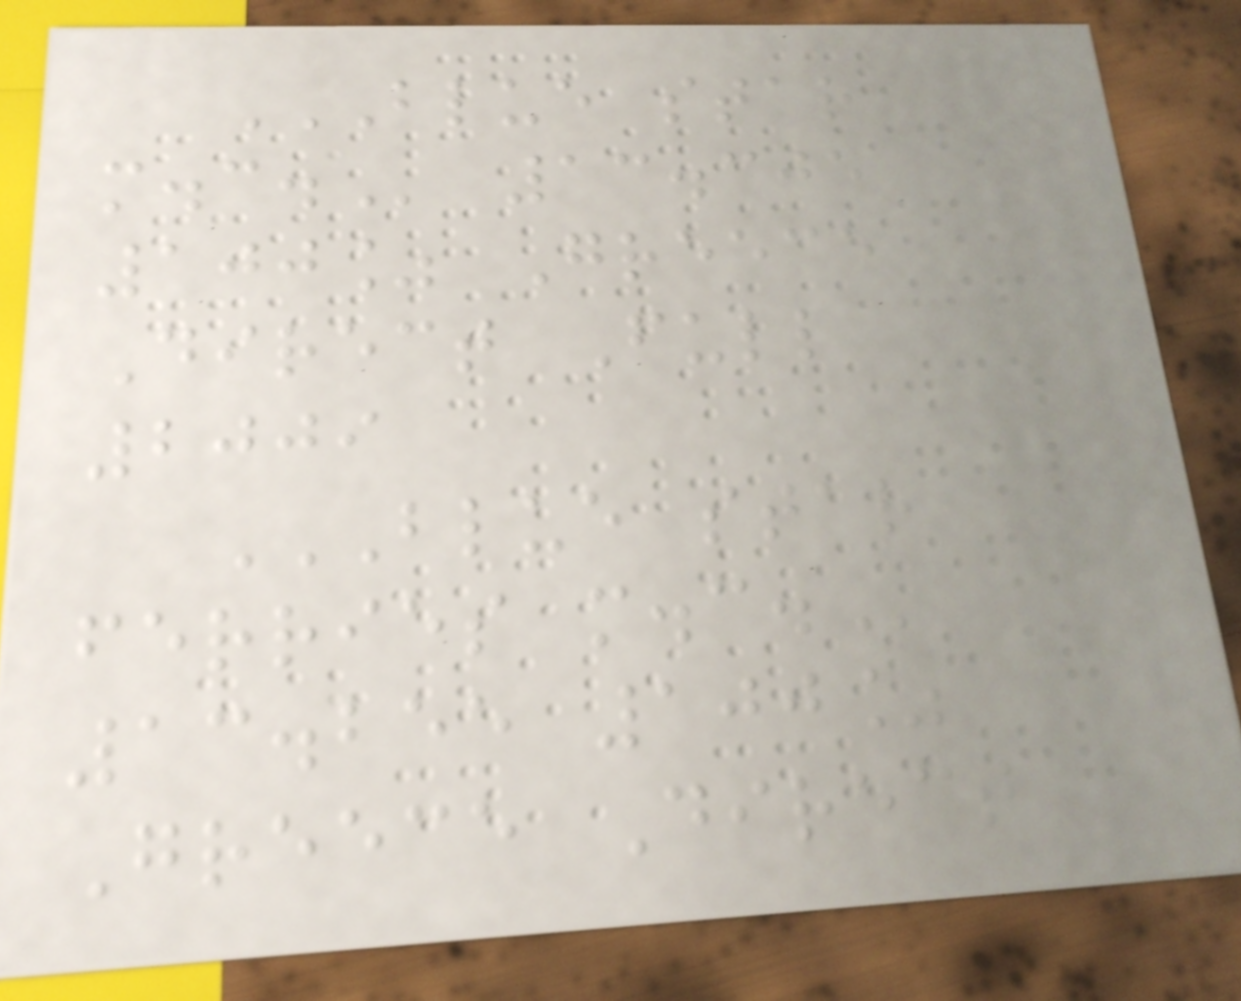BLUE STAR
M.C. 13.305
100% Greece
Direct Full
2009
BLUE STAR
FERRIES M.C.
13.255 100%
Greece Direct
